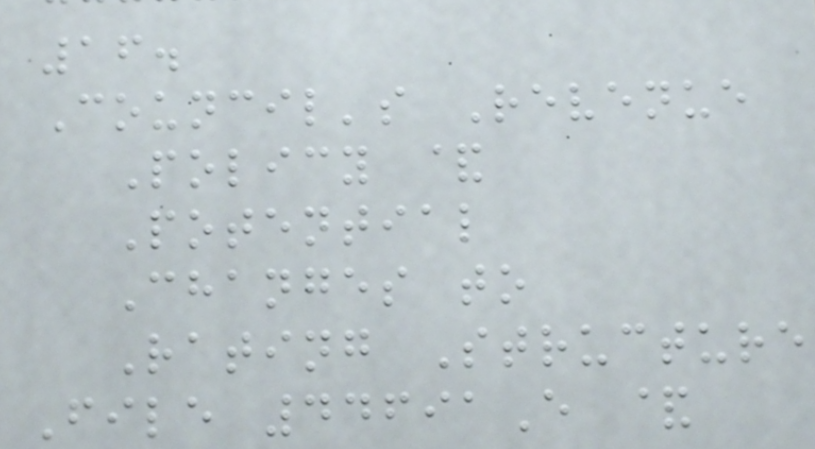16.
Council's Revenue
Policy &
Potential
Changes to
Rating Structure
File 44691E &
